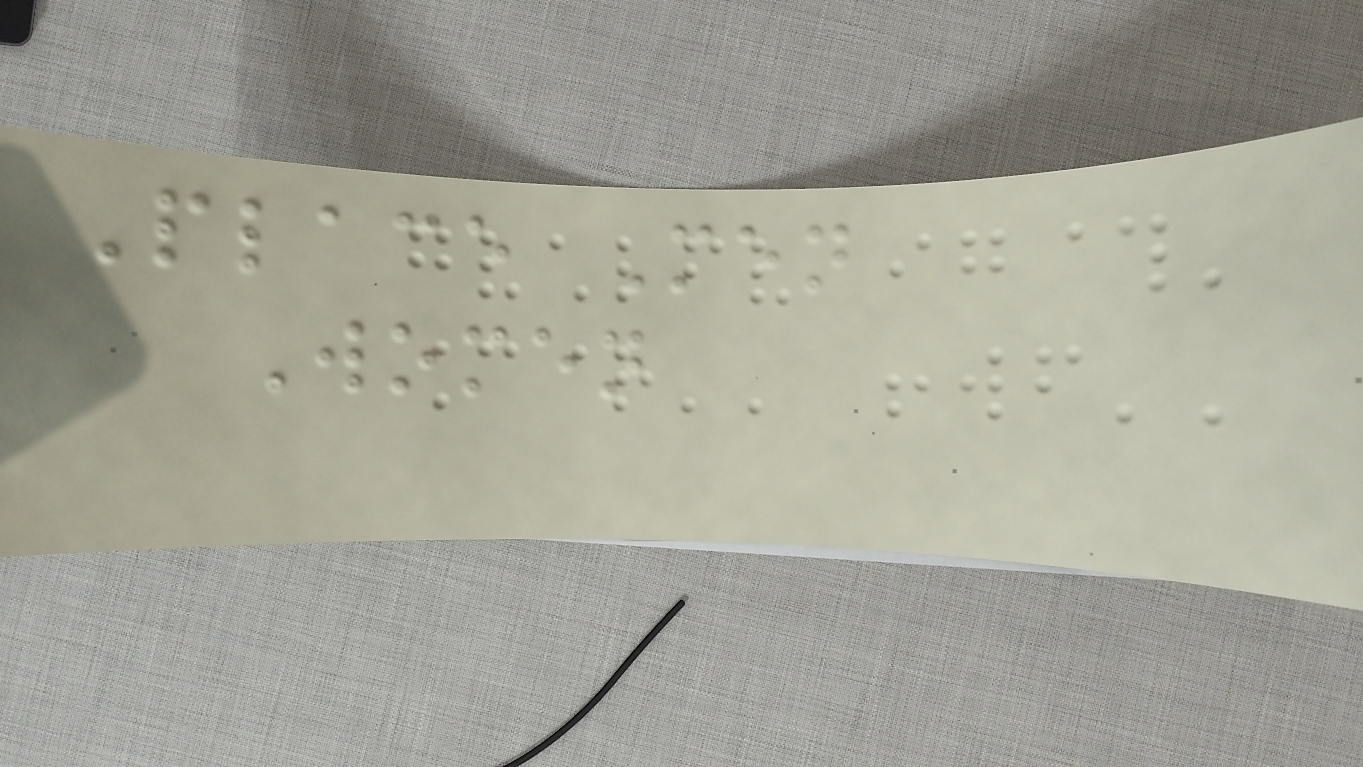Place Men
Women
